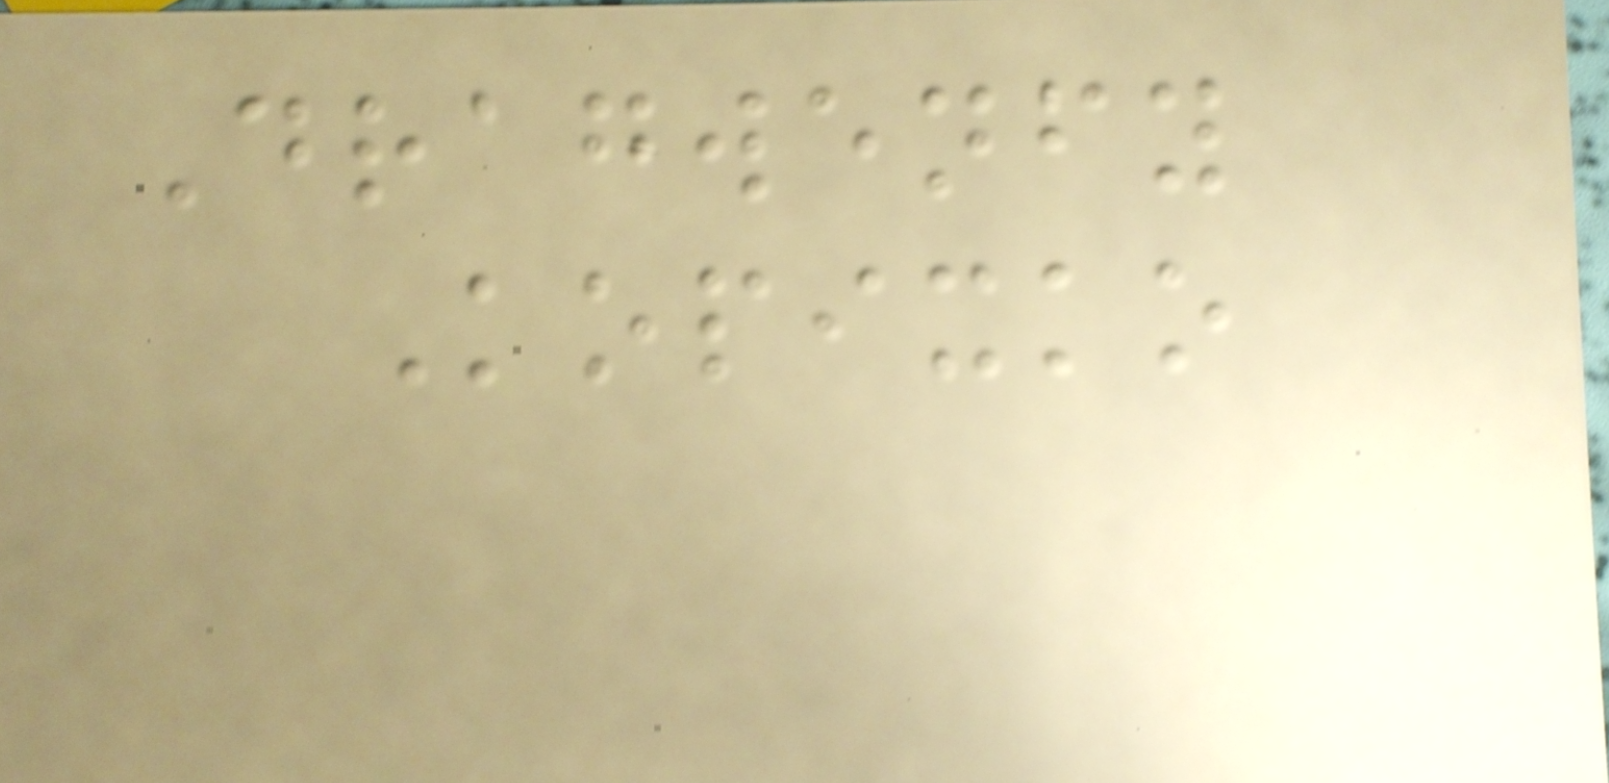Dragwenfy
Kopixko
